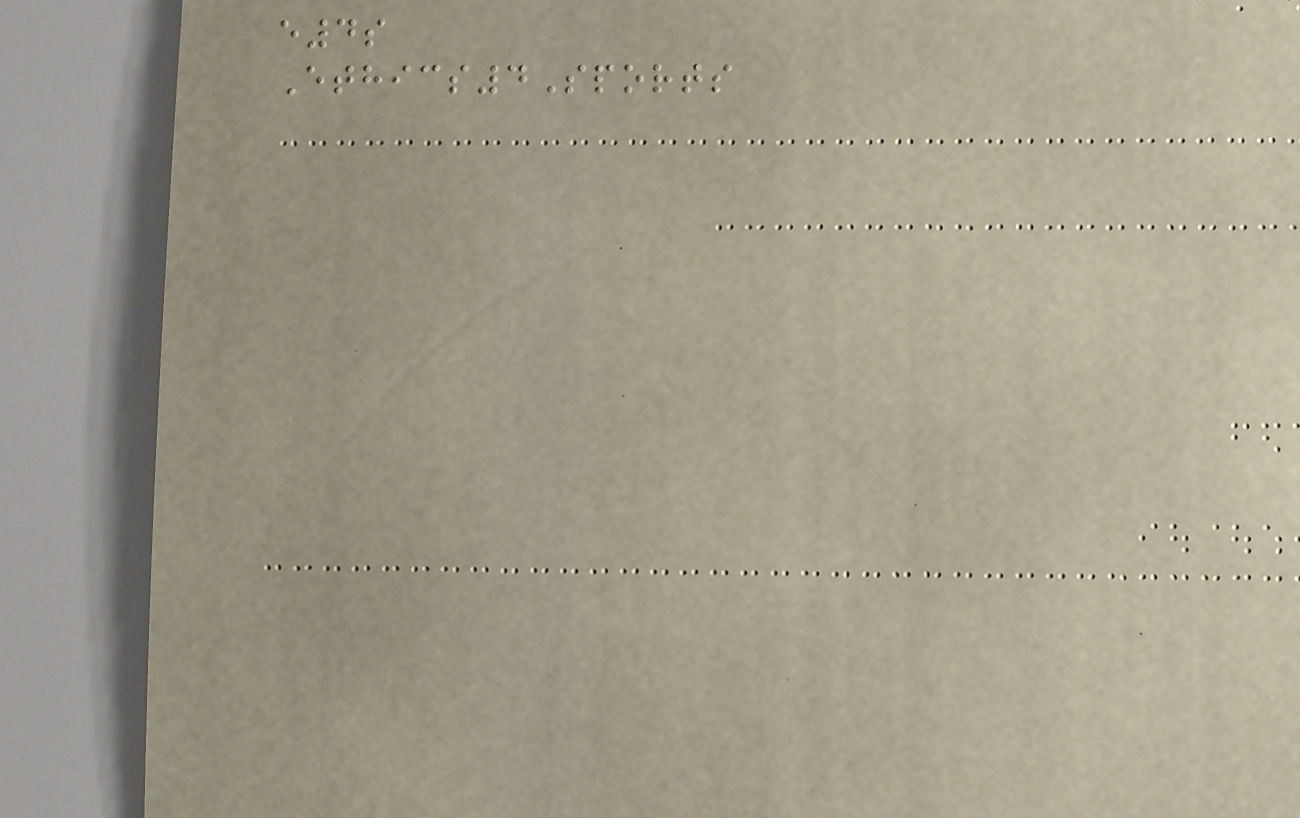e4s
Ethics4Sports
